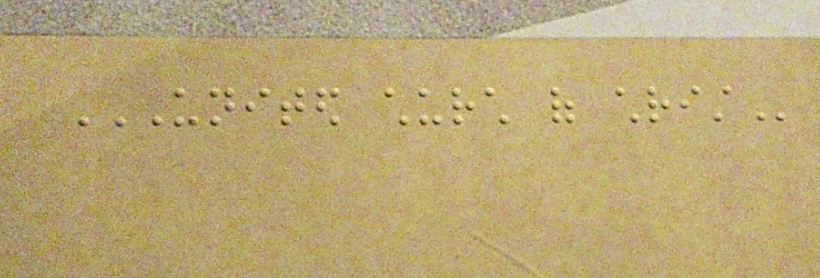UNITED CHURCH OF CHRIST
